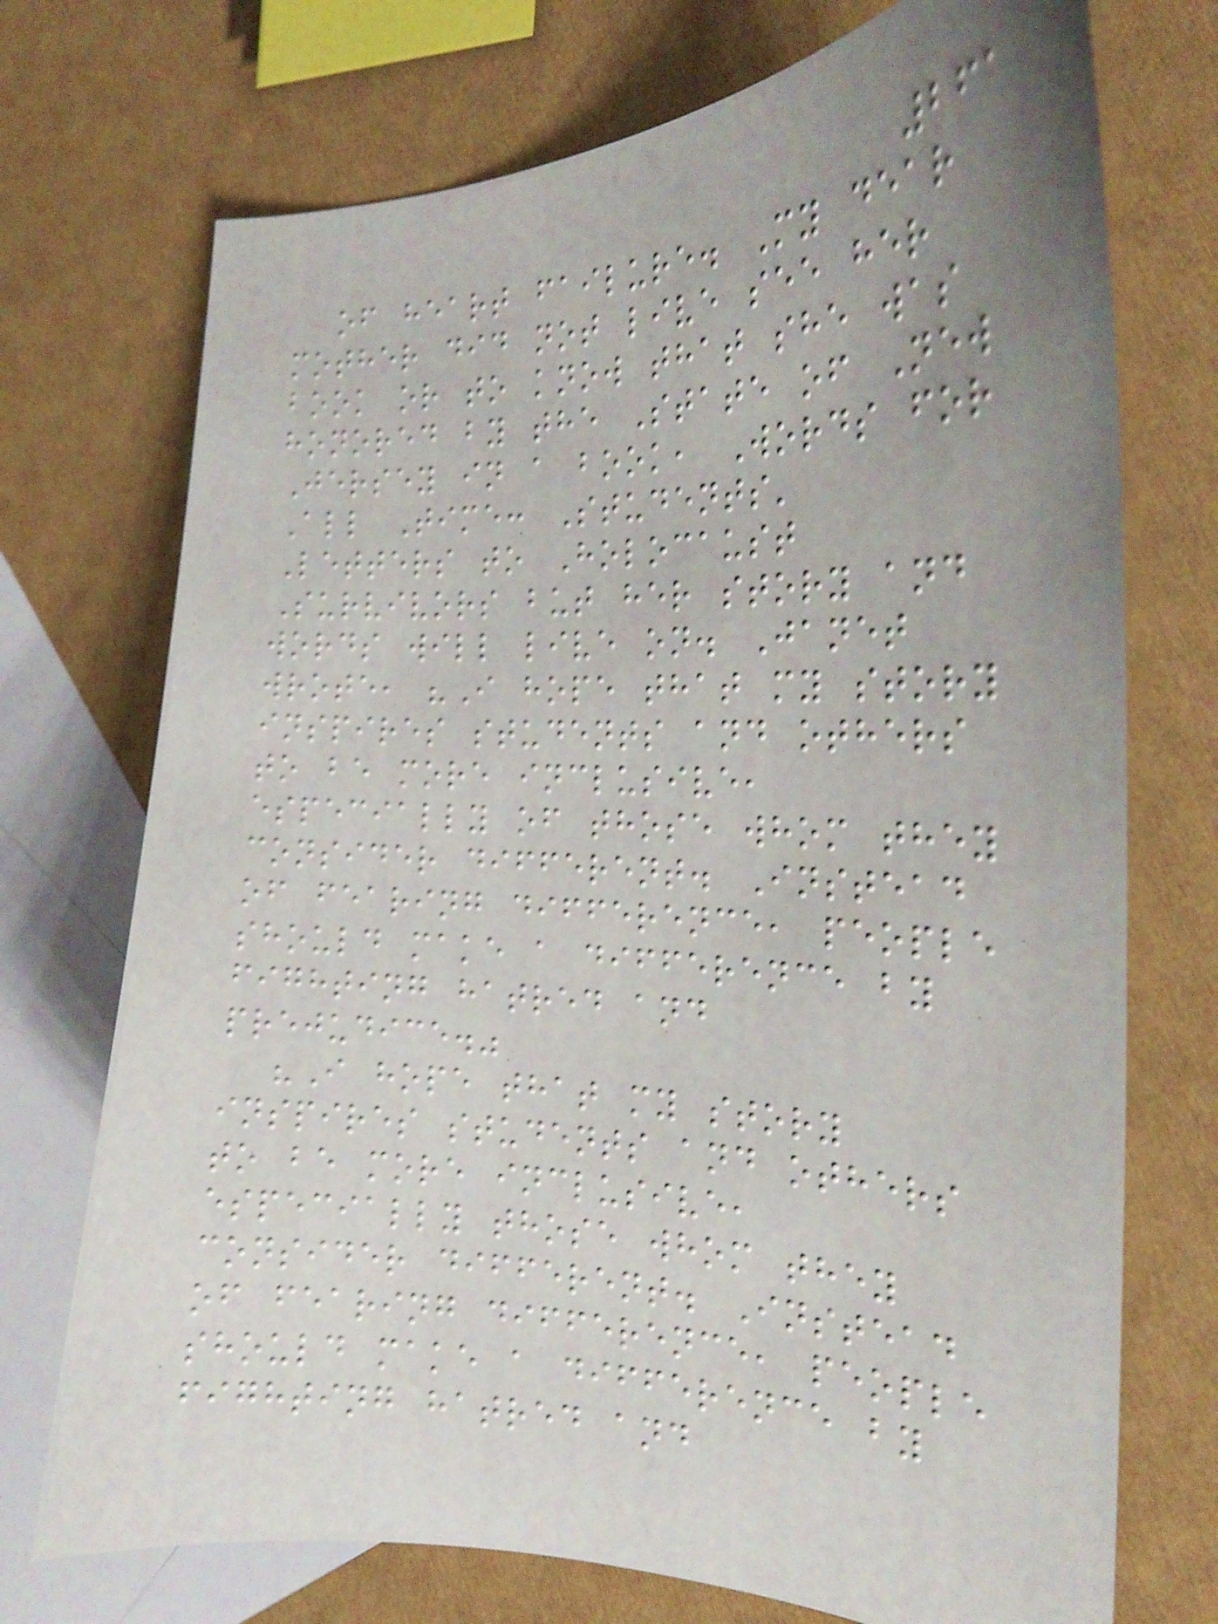261
of heart failure. My dear
mother did not live see her
book or to know that she was
honored by the State of New
Jersey in a book, Words for
All Time: Students'
Letters to Holocaust
Survivors but her story and
words will live on. Janet
wrote, "I hope that my story
inspires students and others
to be more inclusive,
especially of those whom they
consider different. Instead
of fearing difference, people
should make a difference by
fighting hatred and
prejudice."
"I hope that my story
inspires students and others
to be more inclusive,
especially those whom they
consider different. Instead
of fearing difference, people
should make a difference by
fighting hatred and
